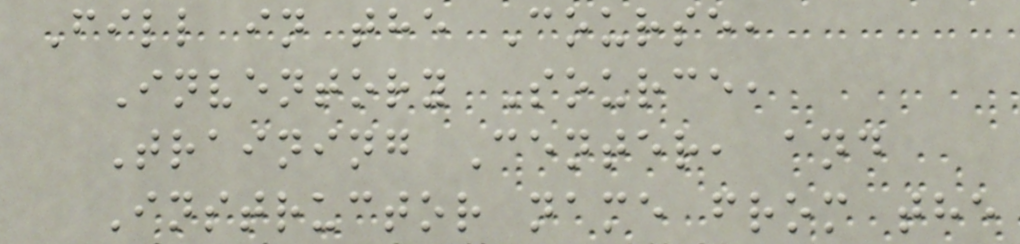Fill in the Course,
Inventory Source,
Training Center, and
Instructor name from the
